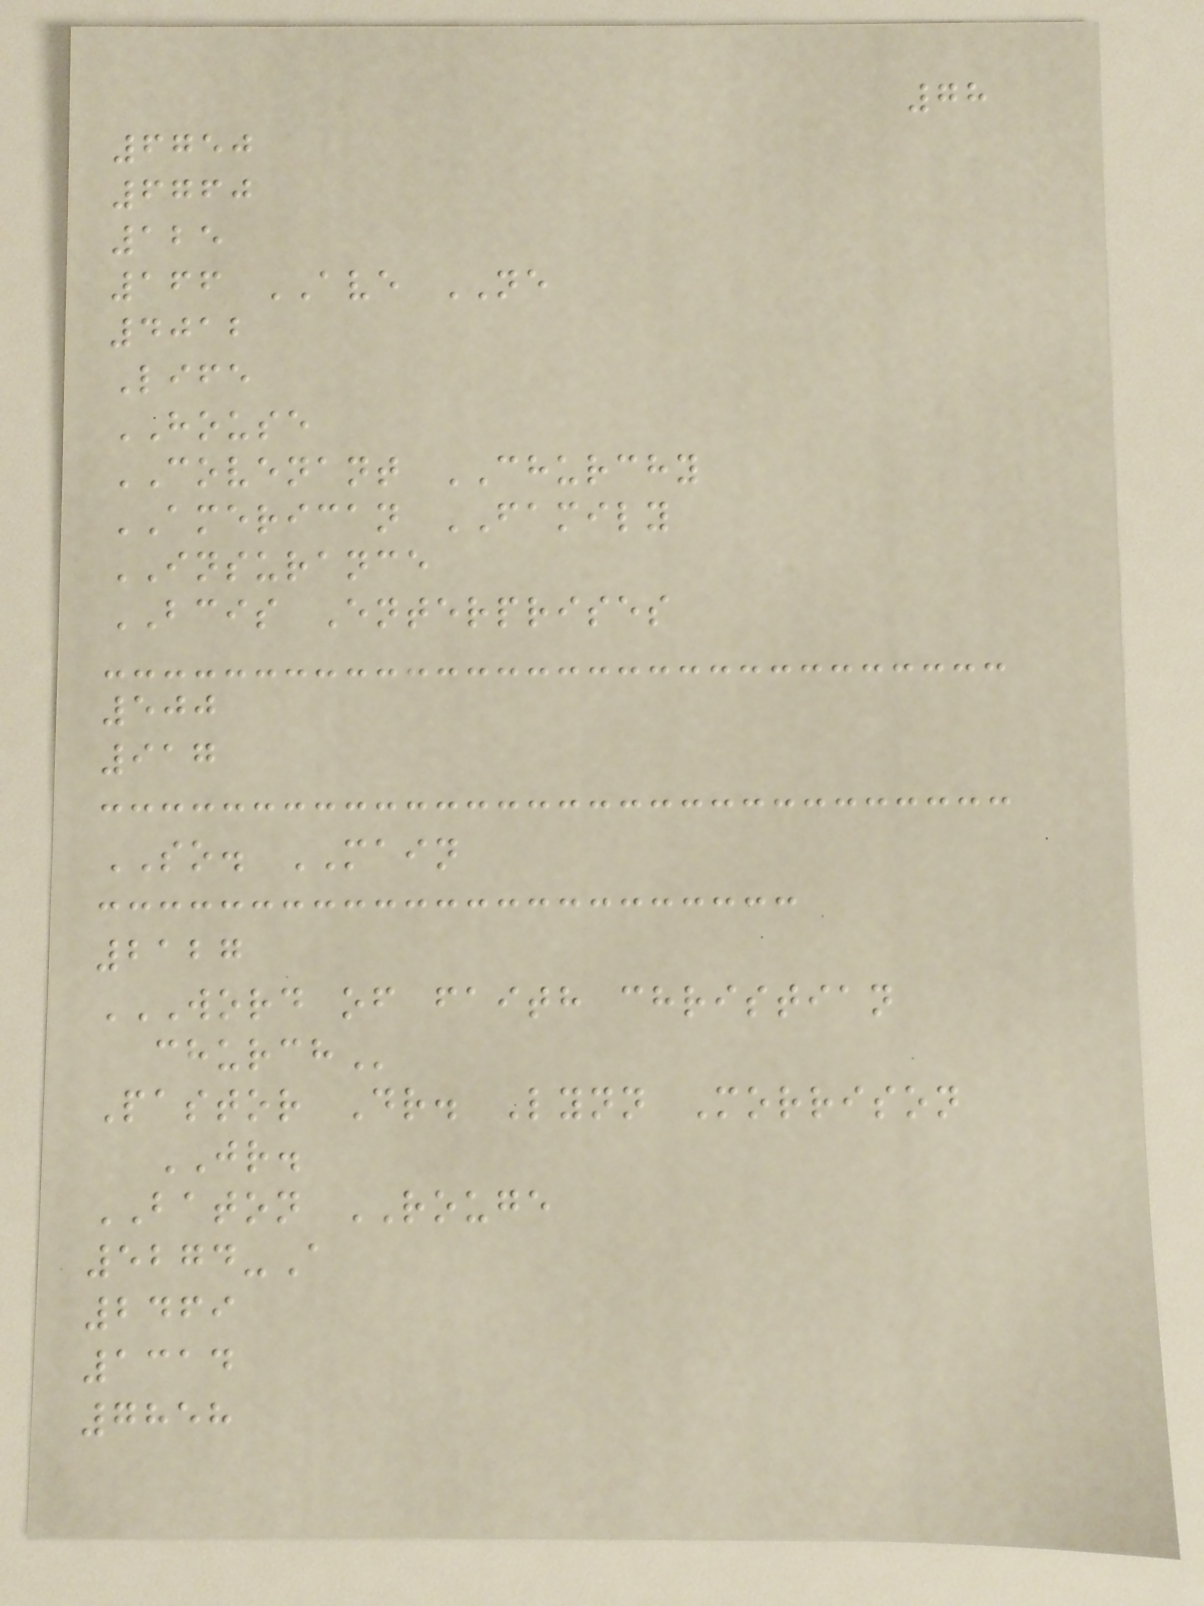78
6750
6760
125
166 AVE NE
4012
Life
HOUSE
COVENANT CHURCHY
AMERICAN FAMILY
INSURANCE
BCIS Enterprises
500
917
SO. MAIN
2127
WORD OF FAITH CHRISTIAN
CHURCH
Pastor Dr. Lynn Morrison
JR.
BATON ROUGE
5274-A
2469
1314
7858
